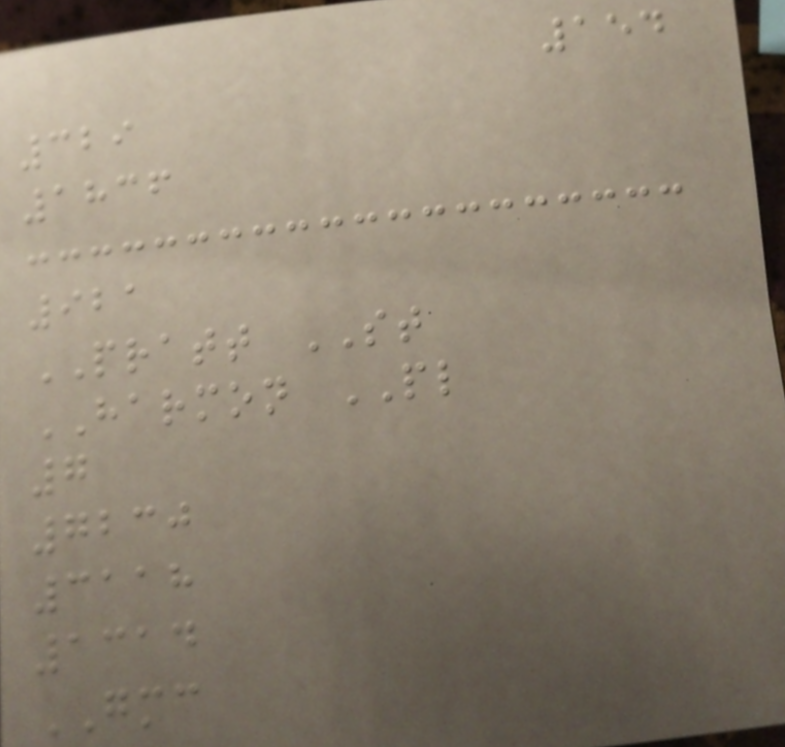154
329
1836
921
PRATT ST
HARMON PL
7
7230
3118
1314
GMC
